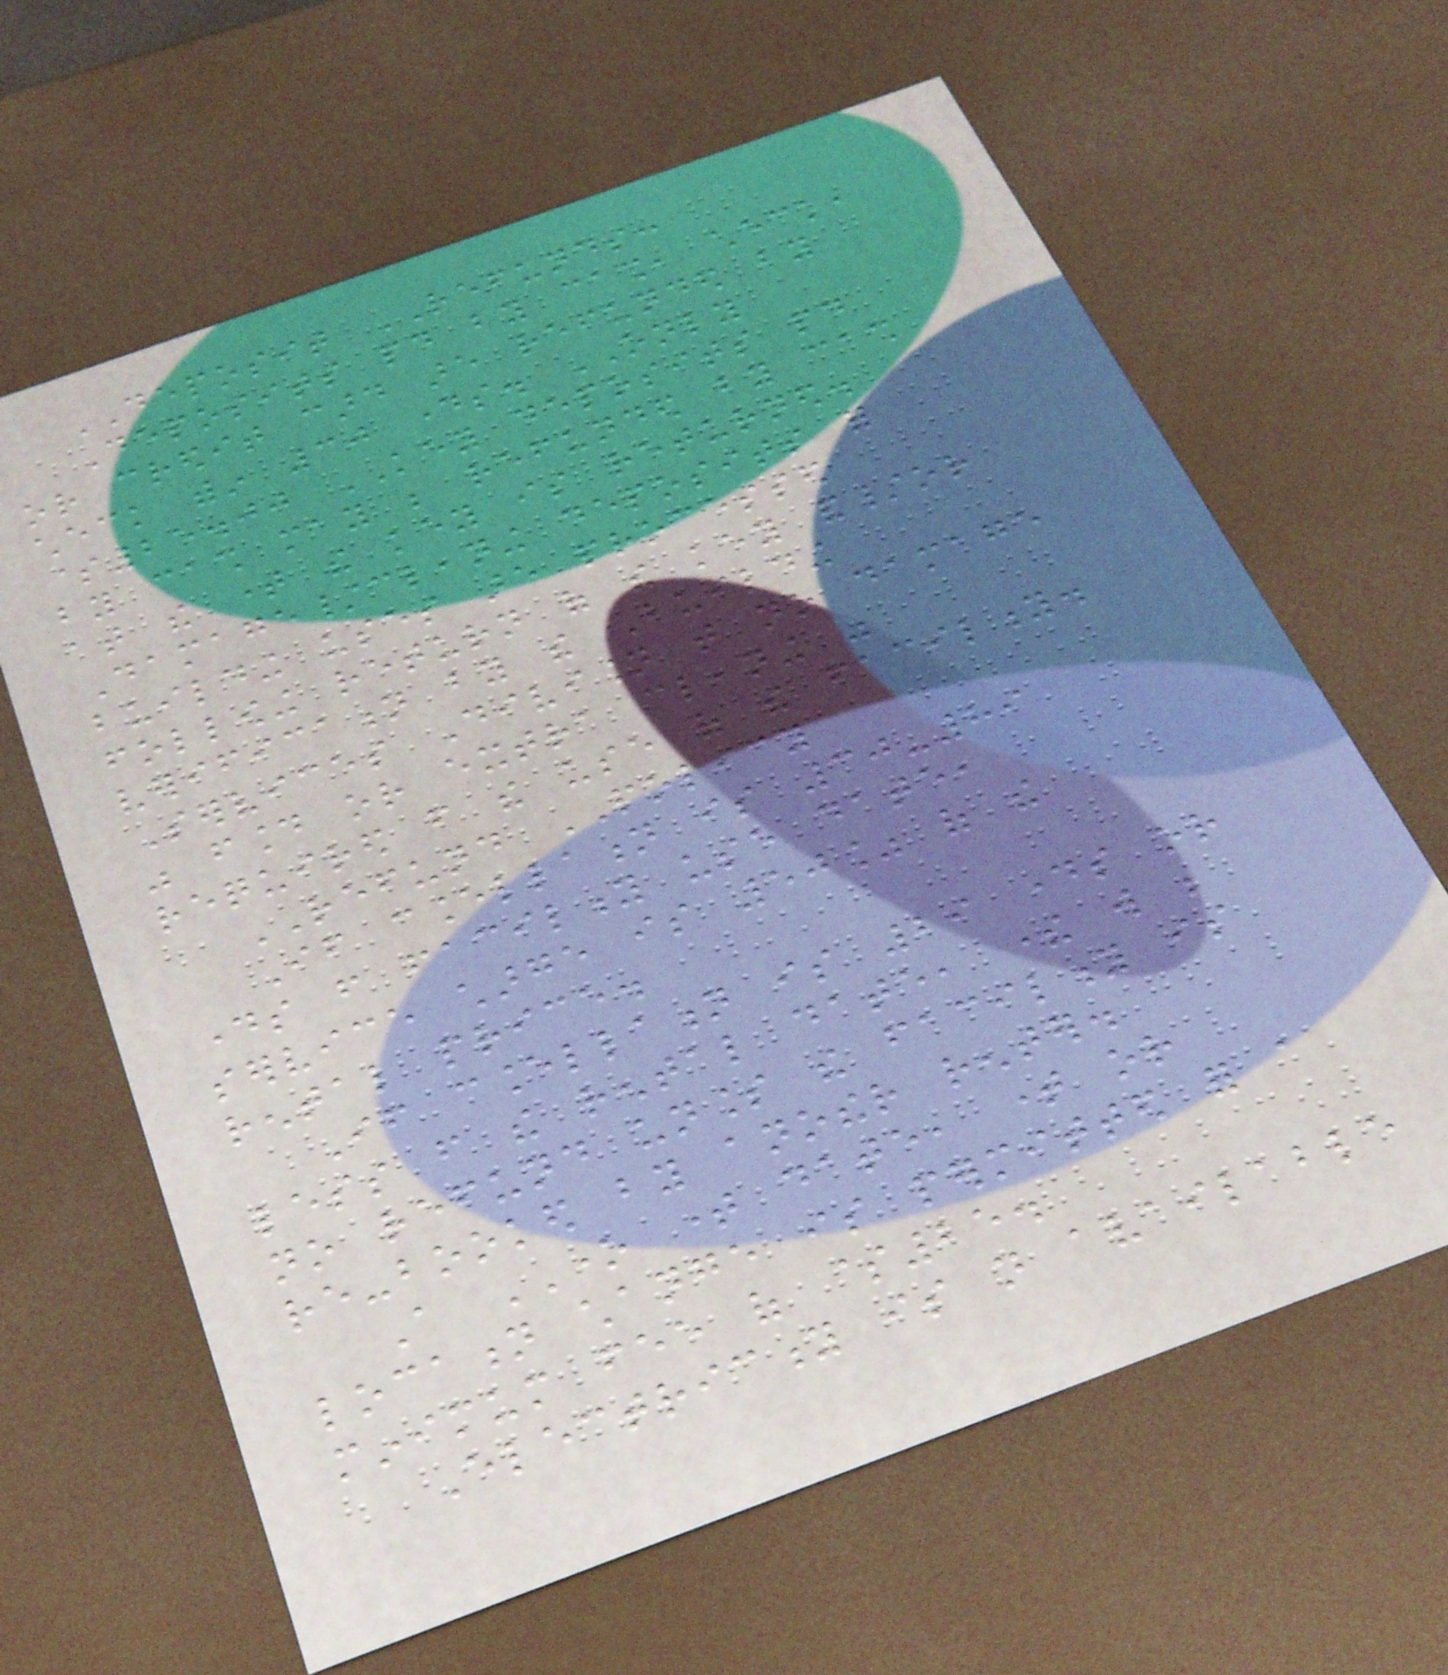DEPOSIT REFUNDS:
Deposits paid by cash, check,
or credit card are refunded by
check within 30 days. ONLY
$25.00 KEY deposits paid
by cash may be refunded by cash
at the time the key is returned.
Damage/cleaning deposits for
building uses are processed
following return of the key and/or
verification by the Building
Services Division that no damage
was found or extra cleaning was
required from the use of the facility.
REFUND POLICY
If cancellation is 30-89
days from facility use date,
service charge is 50% of the
rental price.
If cancellation is 29 days or
less from the rental date, there will be
no refund unless the facility is
re-booked by another renter.
A ONE time date, time or
location change is permitted for a
minimum fee of $25.
Electricity is not available
